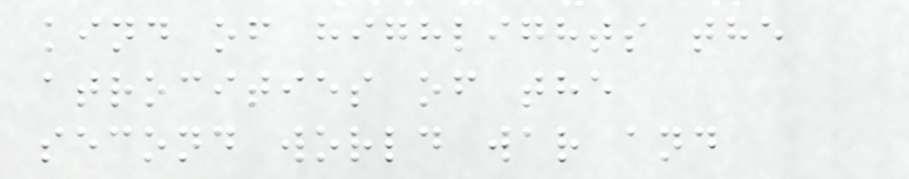kind of highlights the
atrocities of the
second world war and
